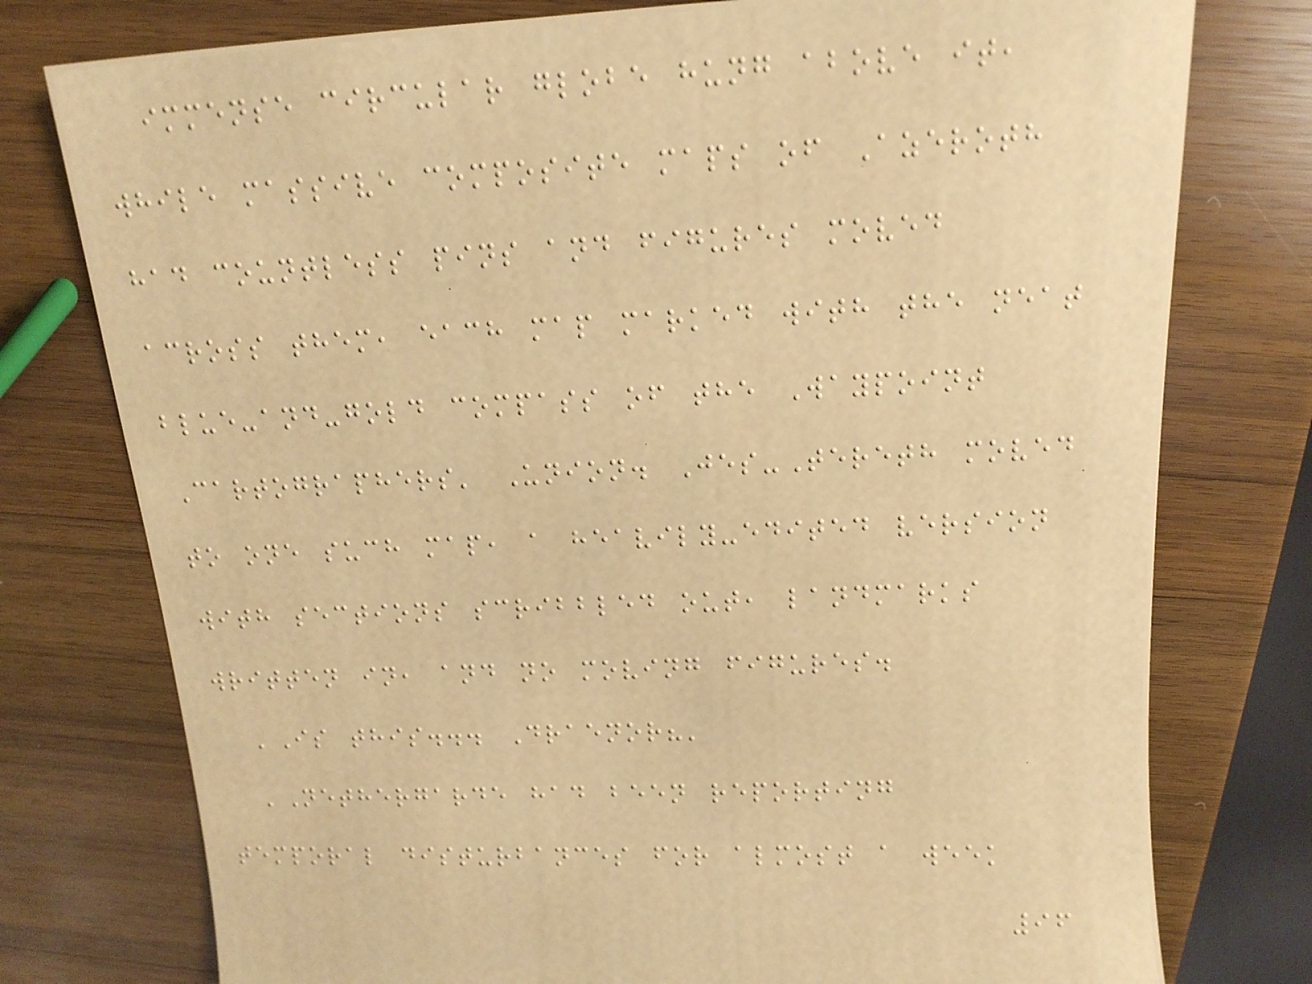immense circular globe hung above it,
while massive composite maps of Azeroth
had countless pins and figures moved
across them, each map marked with the neat
blue-and-gold compass of the Waypoint
Cartographers' Union. Jes-Tereth moved
to one such map, a heavily-edited version
with sections scribbled out, landmarks
written in, and no moving figures.
'Is this... Draenor?'
'Nethergarde had been reporting
temporal disturbances for almost a week
96
